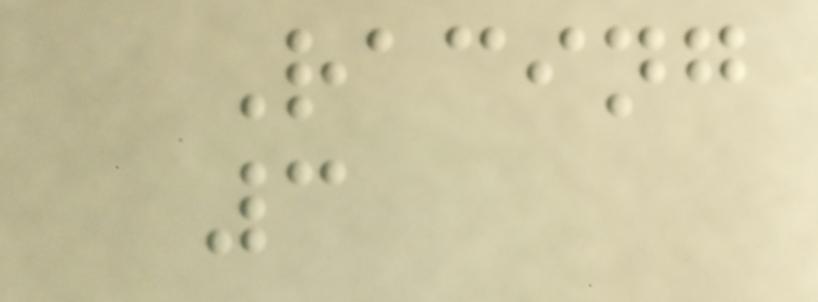Racing
3
